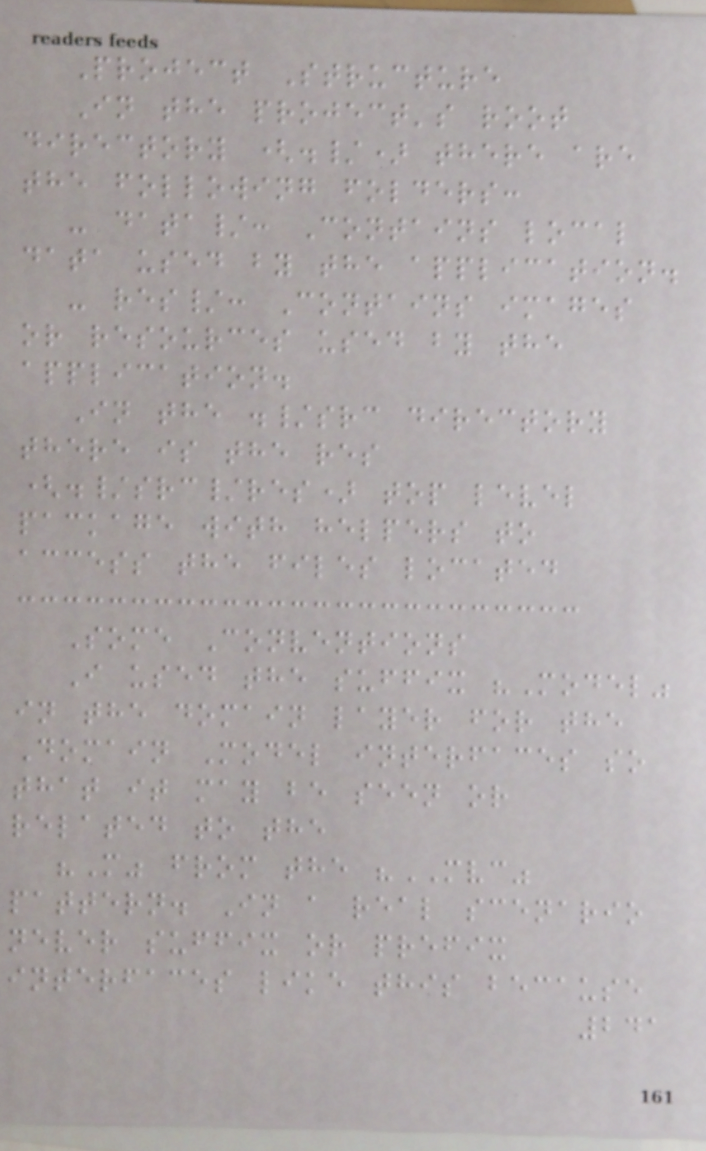Project Structure
In the project's root
directory (./) there are
the following folders:
- data/: Contains local
data used by the application.
- res/: Contains images
or resources used by the
application.
In the ./src directory
there is the res
(./src/res) top level
package with helpers to
access the files located
Some Conventions
I used the suffix "Model"
in the domain layer for the
Domain Model interfaces so
that it may be seen or
related to the
"M" from the "MVC"
pattern. In a real scenario
never suffix or prefix
interfaces like this because
241
